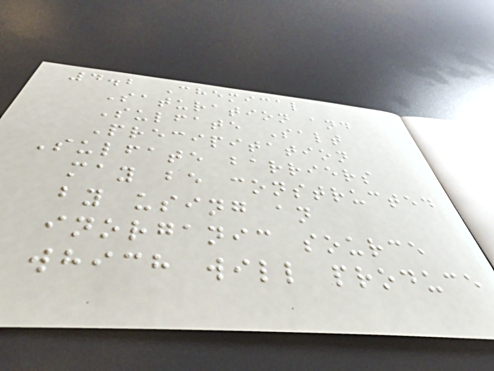4.2 Chemical
Saturation and
Sulfate Salt
Precipitation
Sulfate barriers
may be constructed
by using an
inorganic source
which will produce
